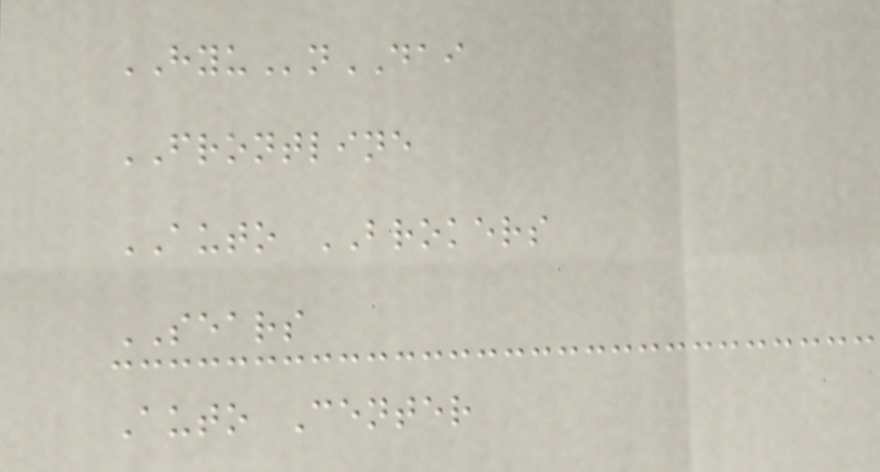HYUnDAI
FRONTLINE
AUTO BROKERS
SEARS
Auto Center
